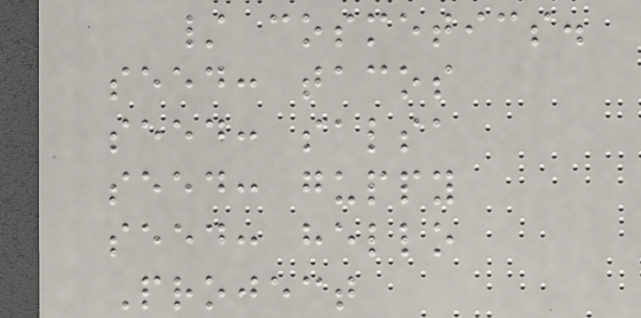/ cosmetics.
seed: tacos
seed: salsa
seed: guppy
seed: hello
Project
